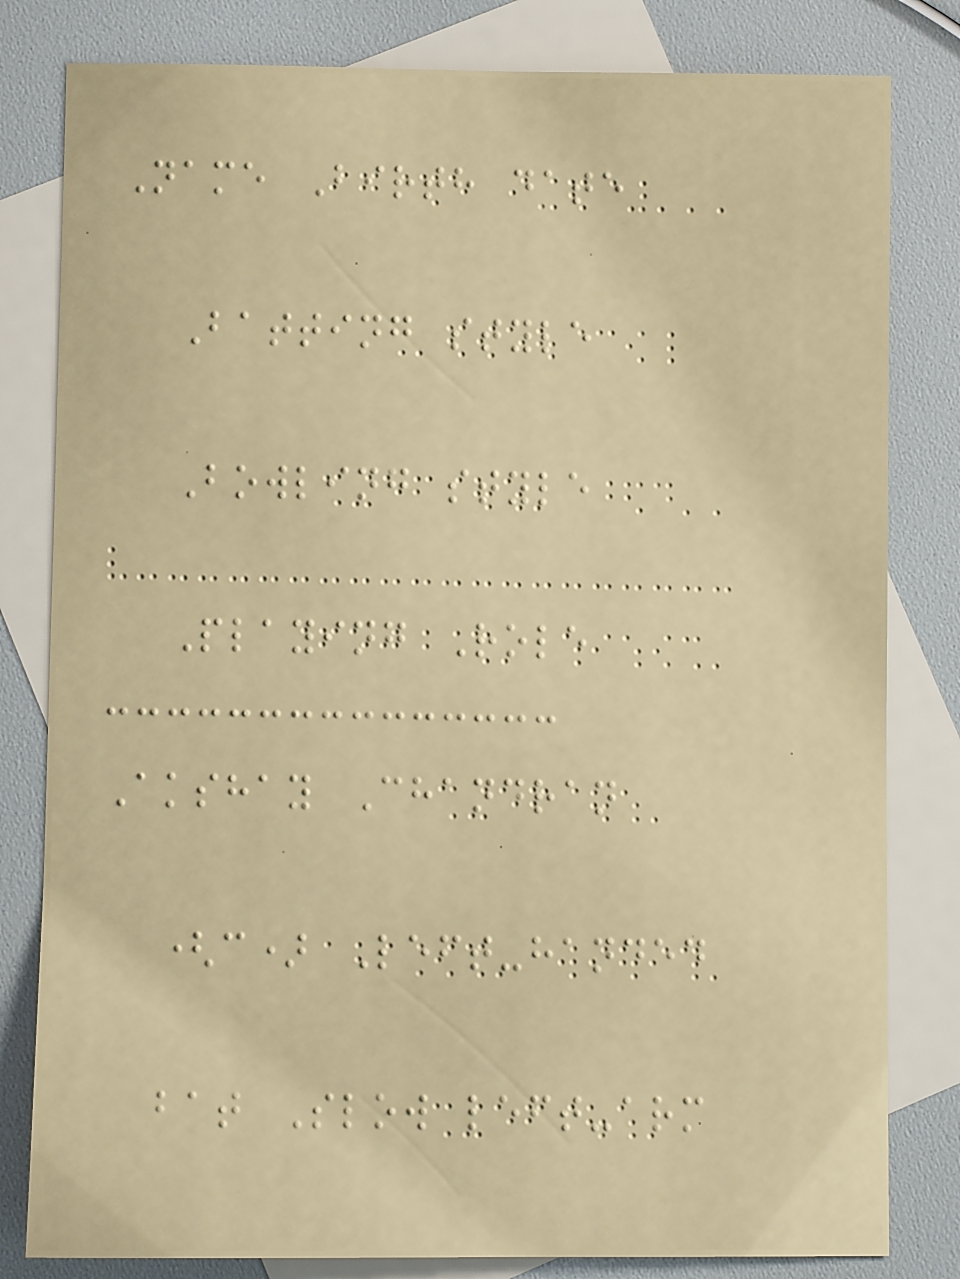Name Birth date
Batting style
Bowling style
Playing Role
Akshay Chandran
(c) Left-handed
bat Slow left-arm
